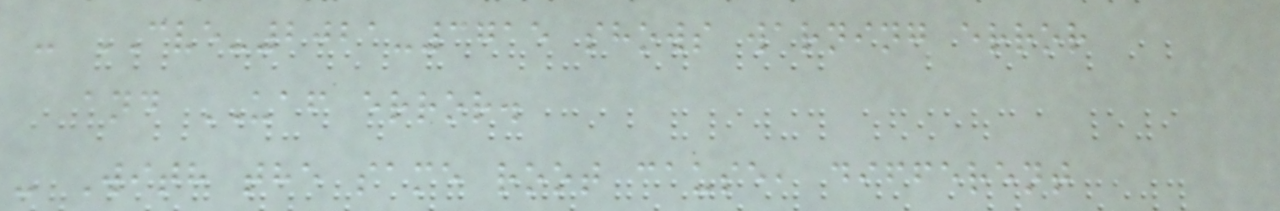- CVE-2021-3715 shows warning error
and UAF error.
- With the same root cause, different
